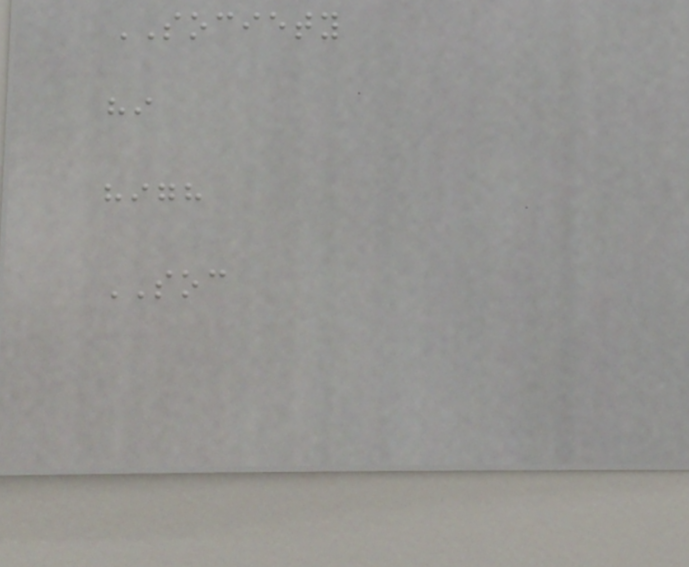SOCIETY
hi
high
SOC
